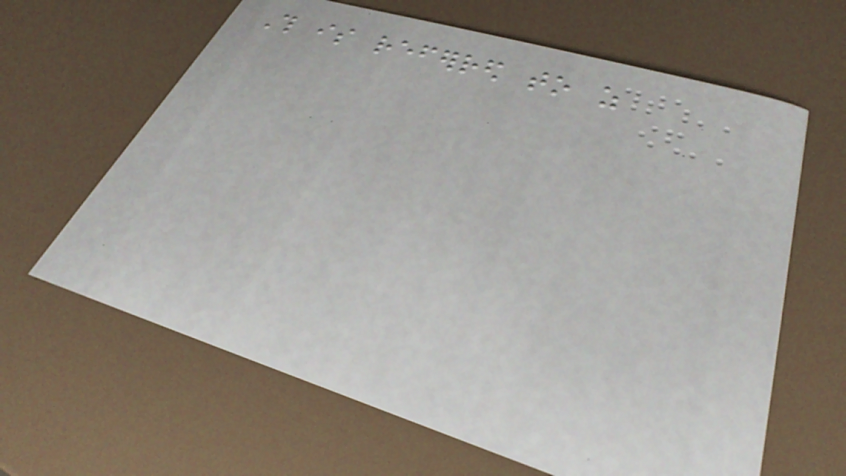This is referred to as
